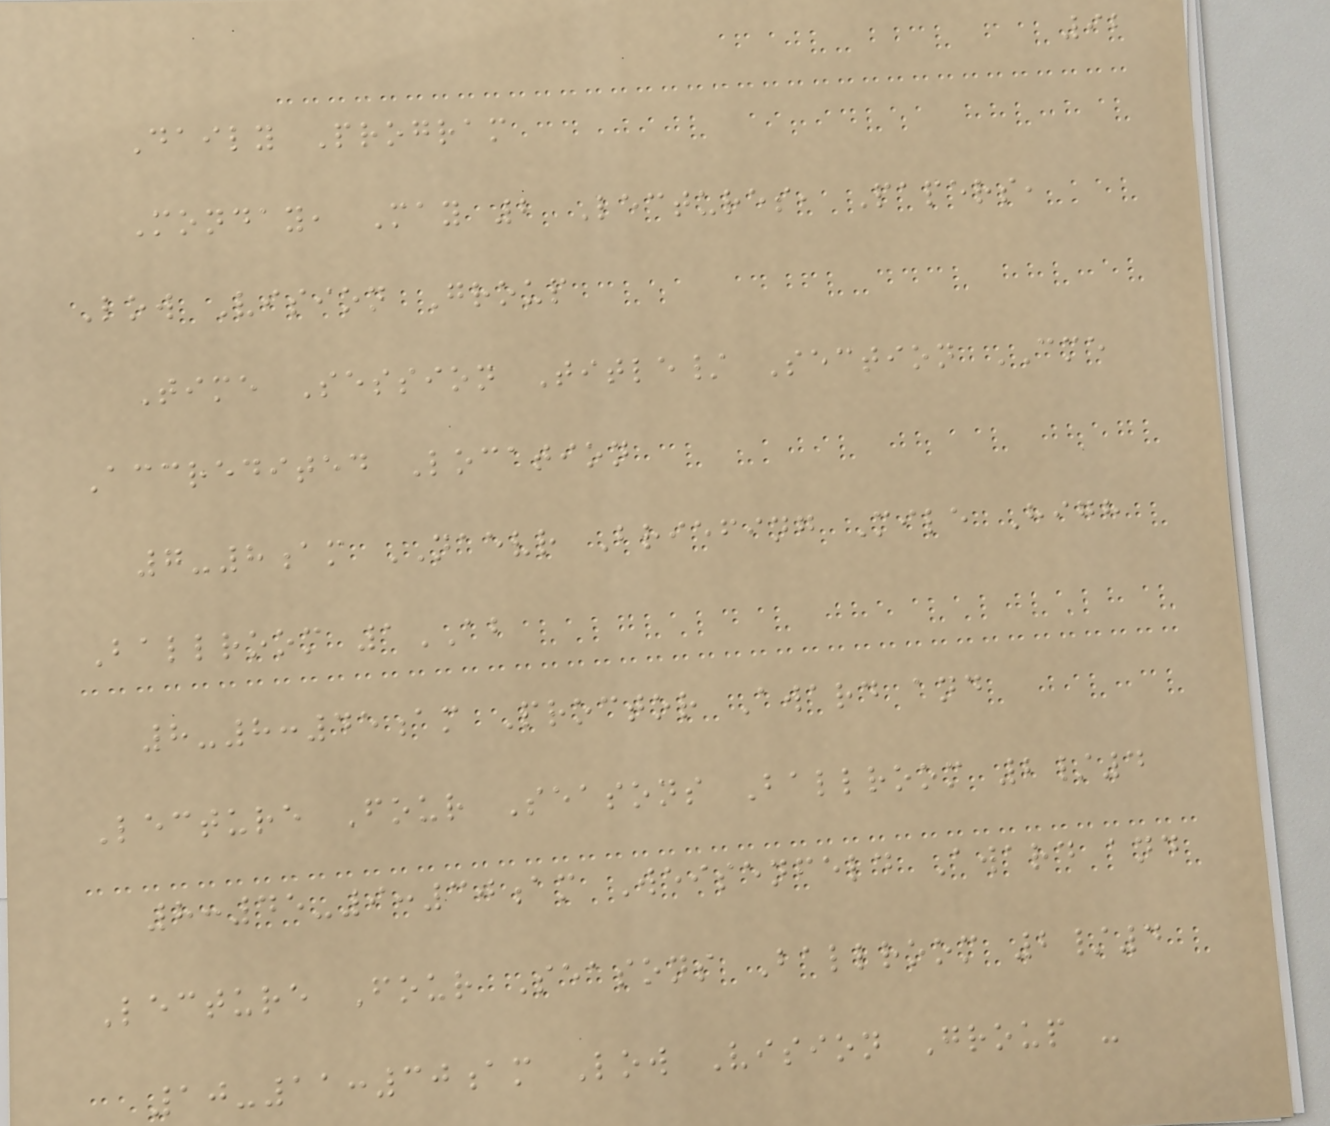92
Daily Program
Monday, May 2 Lectures, Papers,
Low Vision Group
Time Session Title/ Section CME
Accredited Location
7-8am NAEVR Briefing Mile High
Ballroom 1AB
8-8:45am Proctor Award and
Lecture Four Seasons Ballroom 2/4
8:45-9:30am Weisenfeld Award and
Lecture Four Seasons Ballroom 2/4
10-11:30am Low Vision Group -
